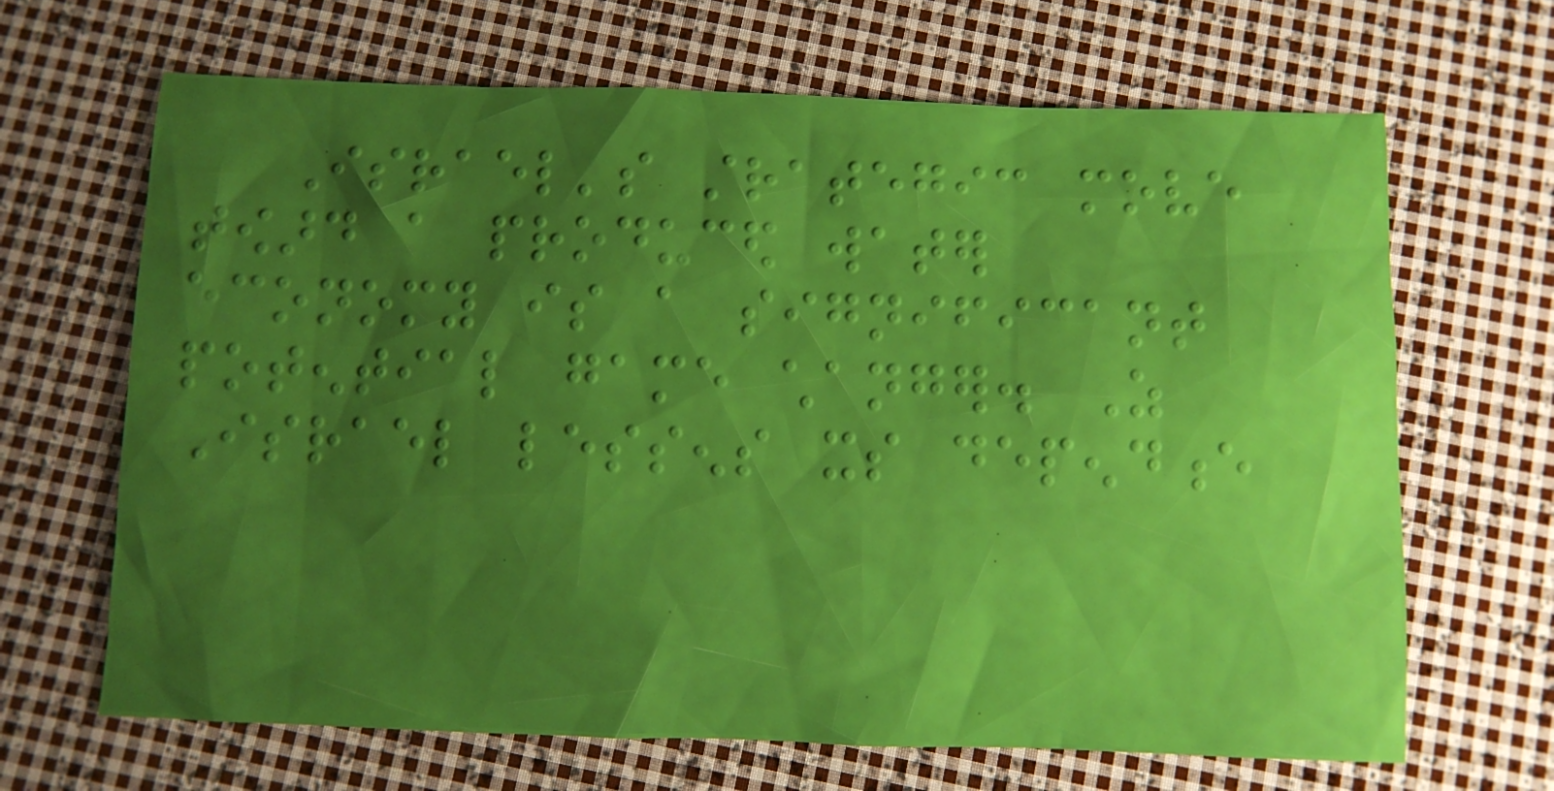Israel's strategic move
toward a produced water
economy is a significant
potential game changer. As
Israel lessens its dependence
